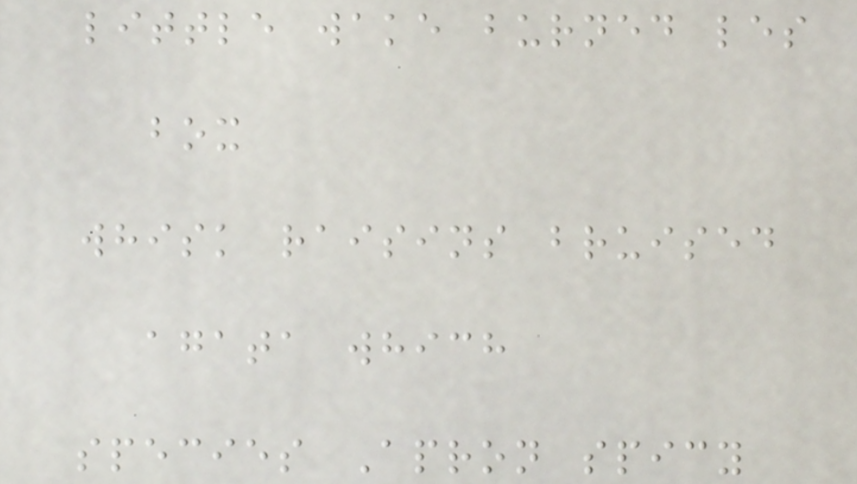little wake burned les
box
whisk raisins bruised
agata which
species Apron spicy
